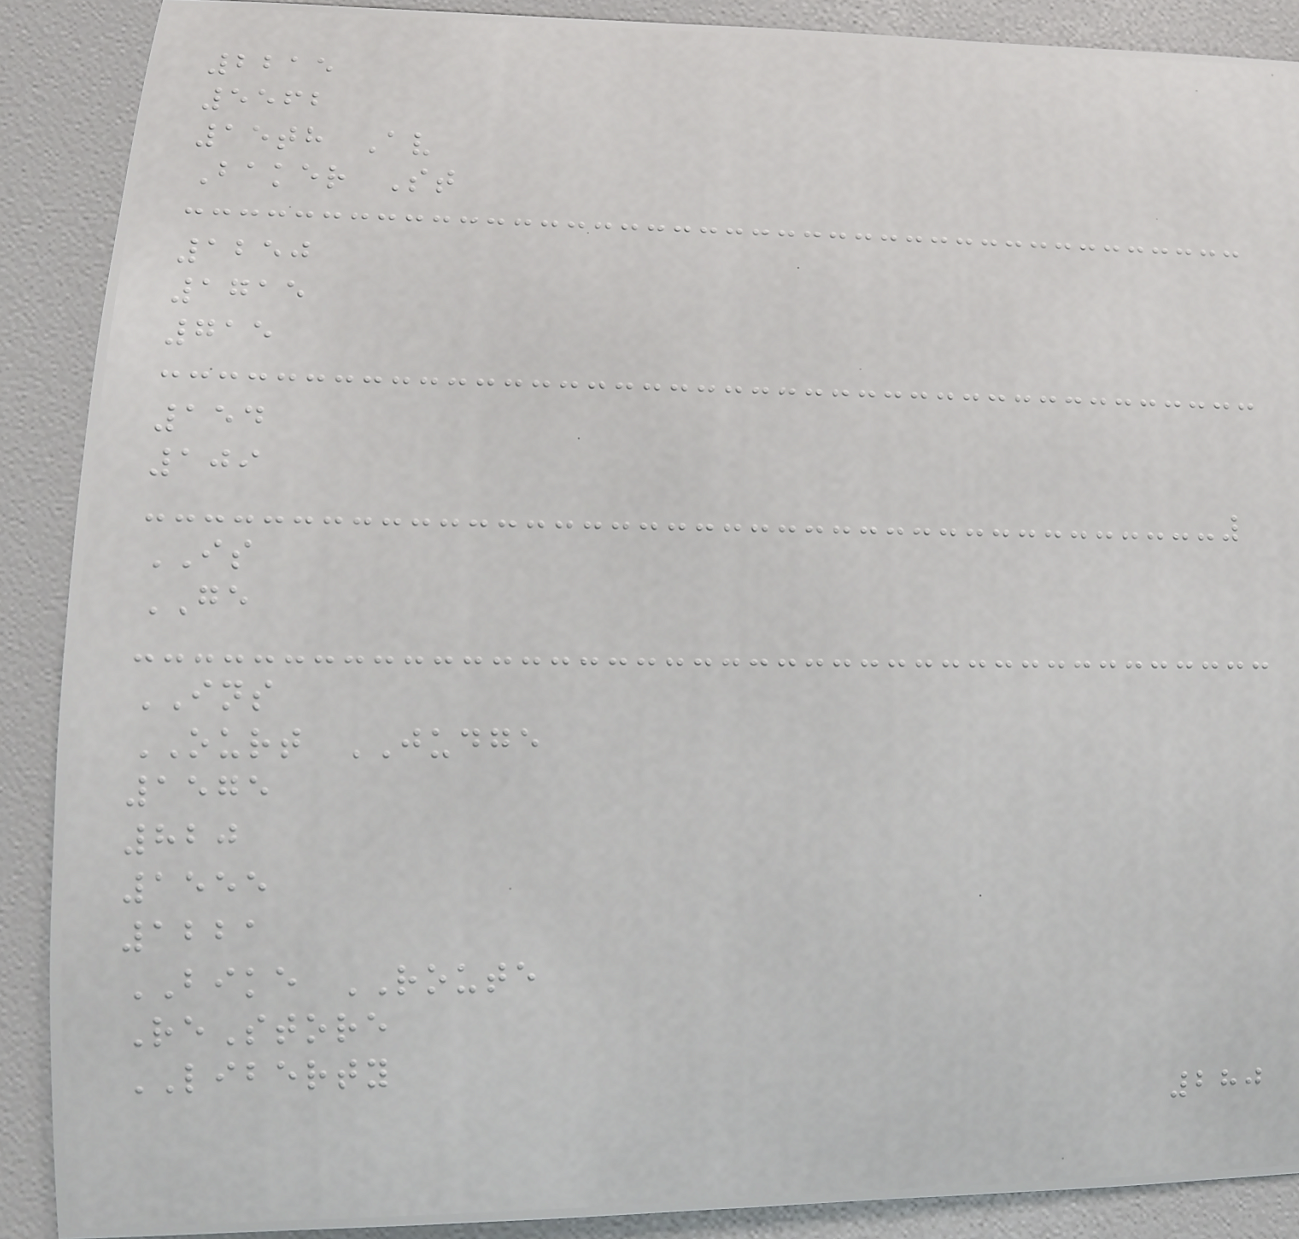2215
5562
15th Av
Baker St
1250
1715
715
154
109
IS
GE
INS
OURT JUDGE
1575
820
1555
1221
BIKE ROUTE
ReStore
LIBERTY
280
